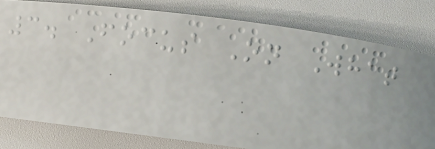3. Focus On What
